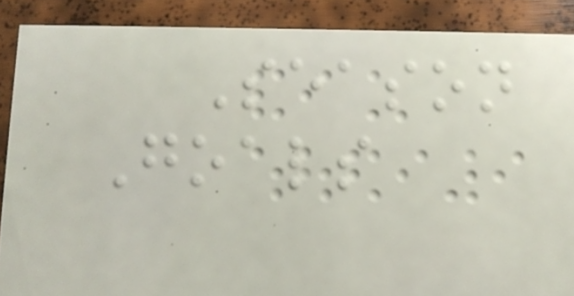Season
Goals
